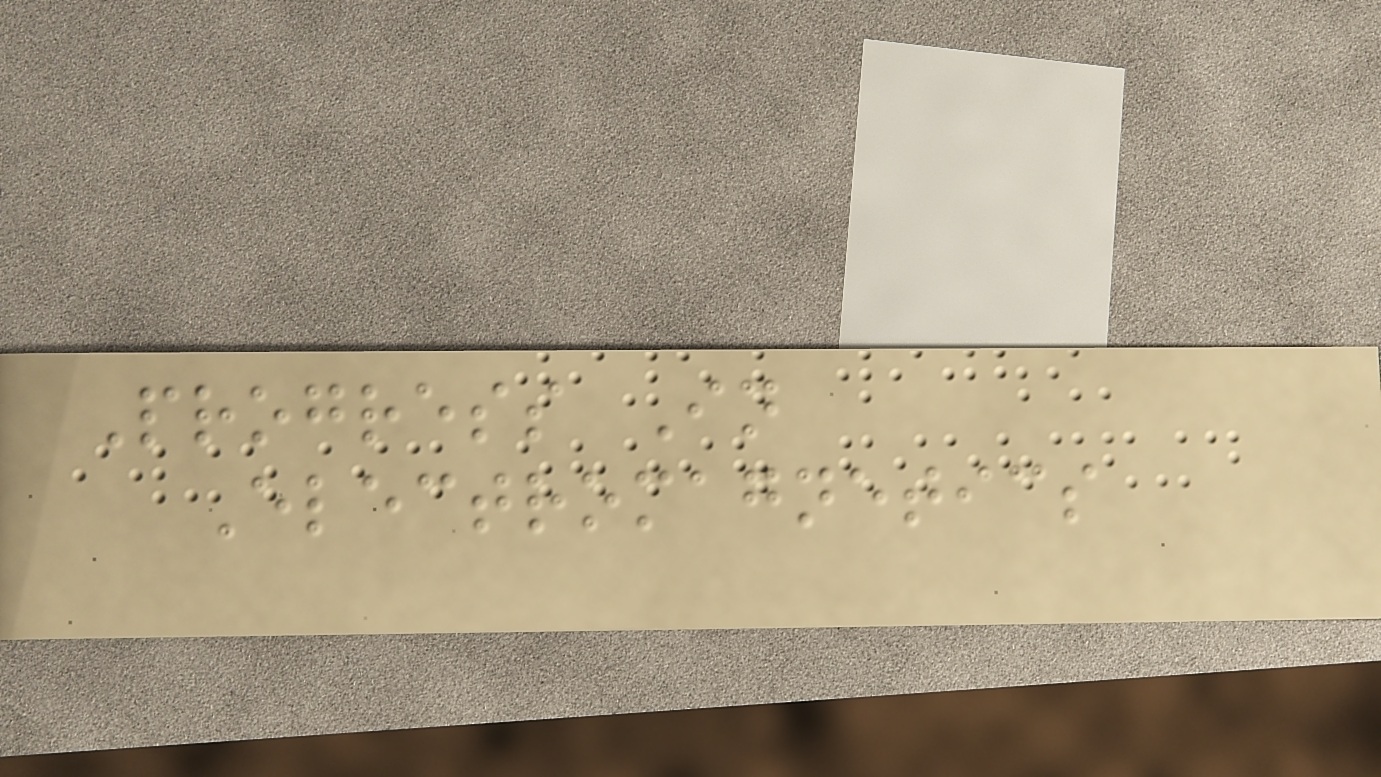Progress In
Electromagnetics
